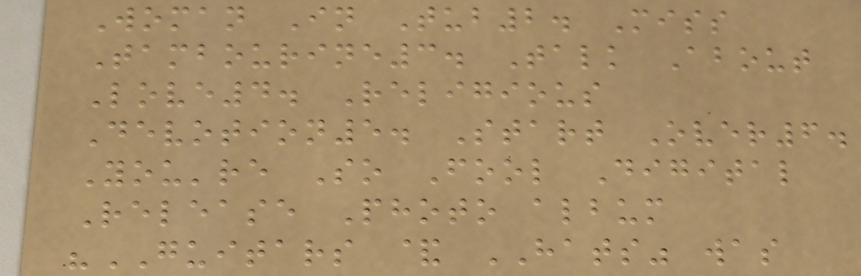Woman In Tub2. Miss
Tambourine3. Talk About
Love4. Religious
Devotion5. Start Over6.
You're So Fool Digital
Release Photo album
"GUITARS & HATS" was
